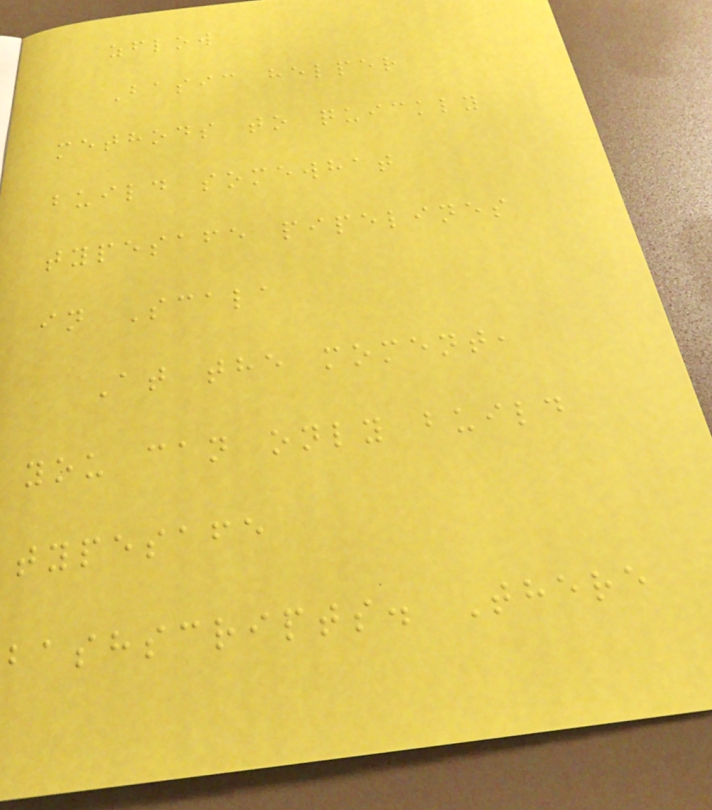zflow
Basic helper
methods to quickly
build somewhat
typesafe pipelines
in Scala
At the moment,
you can only build
typesafe
bashscripts. There
